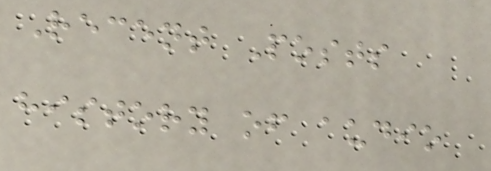Recent Posts
history of audio
